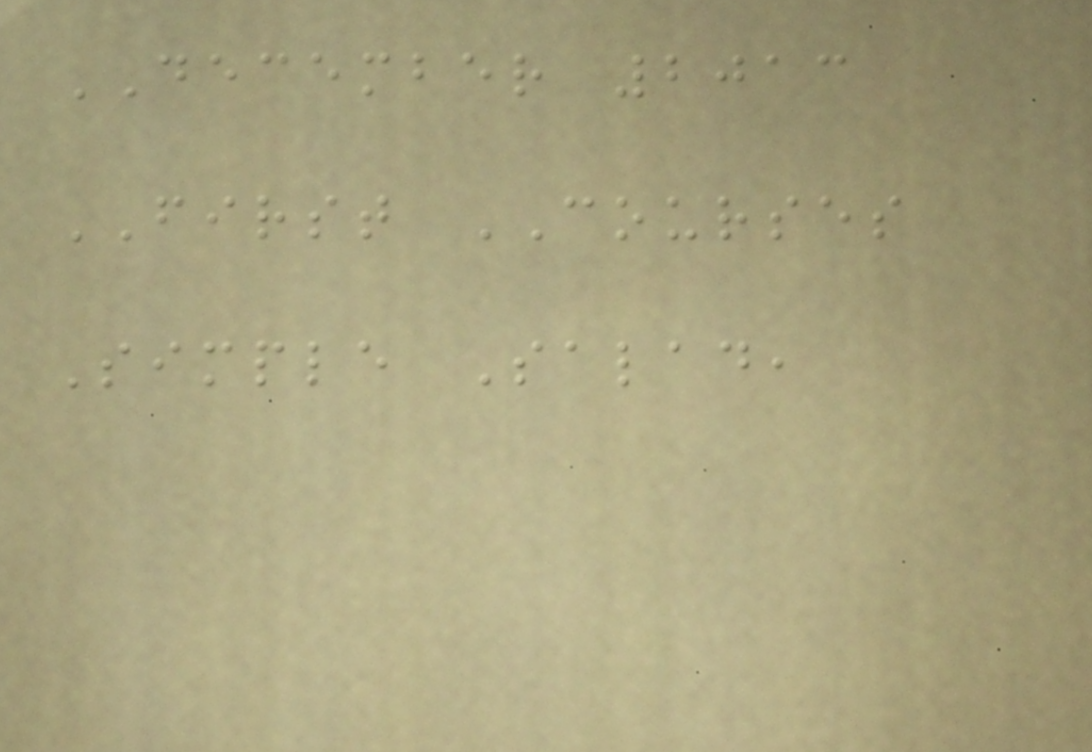DECEMBER 2013
FIRST COURSES
Simple Salad,
